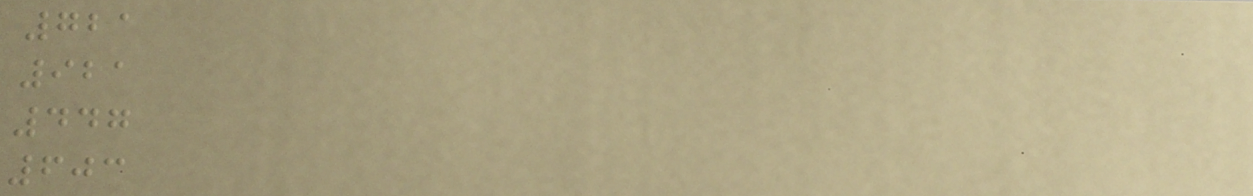721
921
447
603
